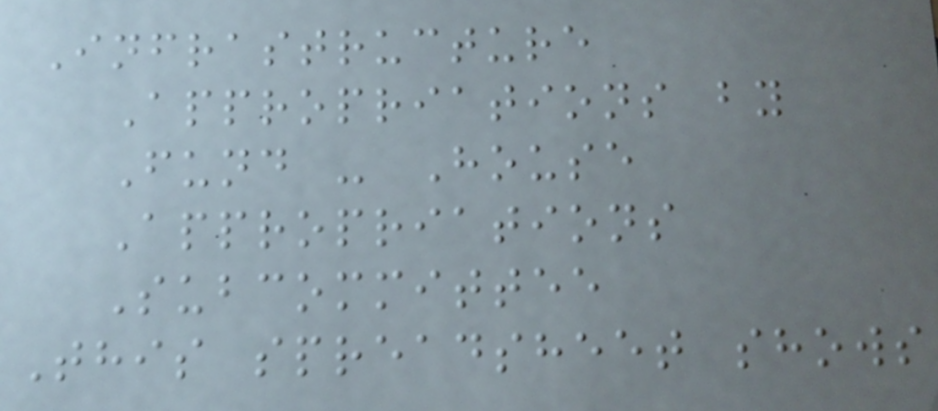Infrastructure
Appropriations by
Fund - House
Appropriations
Subcommittee
This spreadsheet shows
